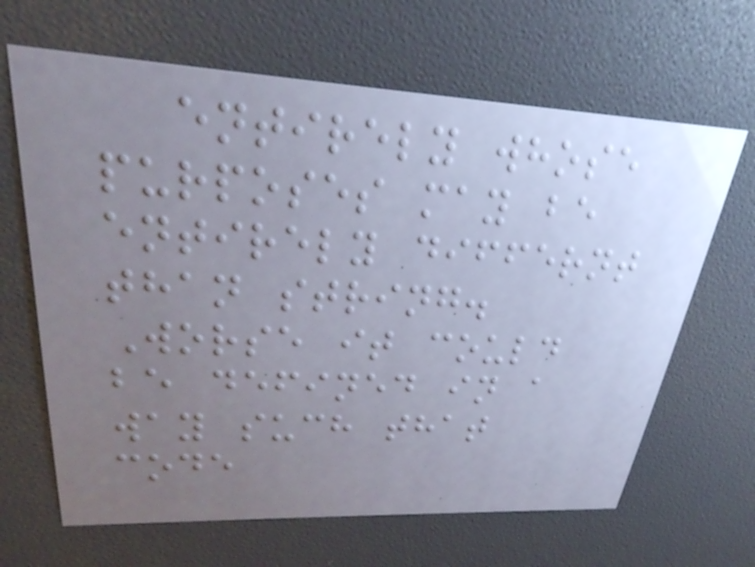entirely whose
purposes may be
entirely differnt
than string.
Worse it could
be defined in a
way such that
code
